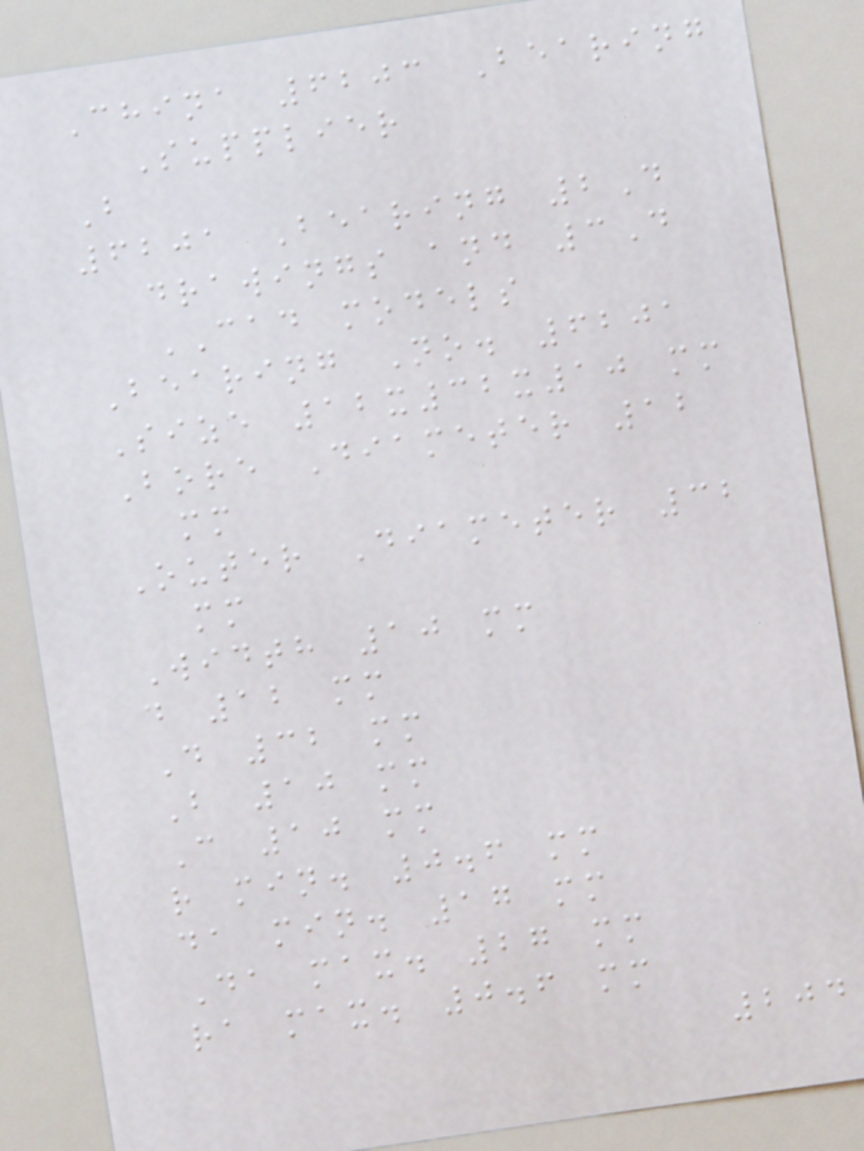China 6203 Bearing
Supplier
B
6201 Bearing 2D
drawings and 3D
CAD models
Bearing No. 6201
Size 12x32x10 mm
Bore Diameter 12
mm
Outer Diameter 32
mm
Width 10 mm
d 12 mm
D 32 mm
B 10 mm
C 10 mm
r min. 0.6 mm
da min. 17 mm
Da max. 27 mm
ra max. 0.6 mm
204
